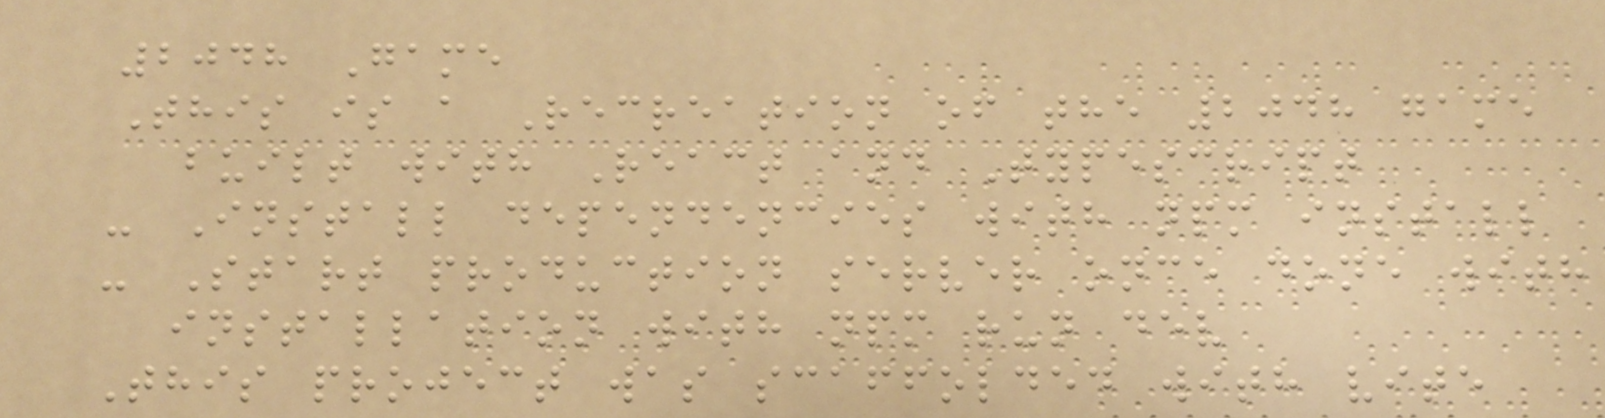2048 Game
This is a Recreation of the 2048 game
built with React and Typescript
- Install dependencies with npm install
- Start production server once done with
installation with npm run dev
This project was scaffolded with vite
